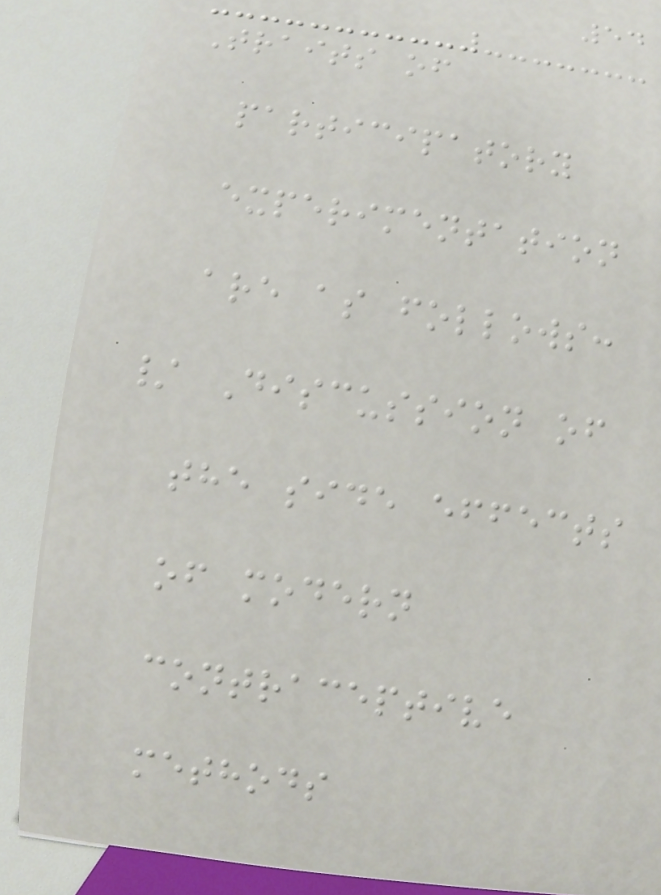54
Traits of
participatory
experimentation
are as follows:
/ Discussion of
the side effects
of modern
contraceptive
methods
